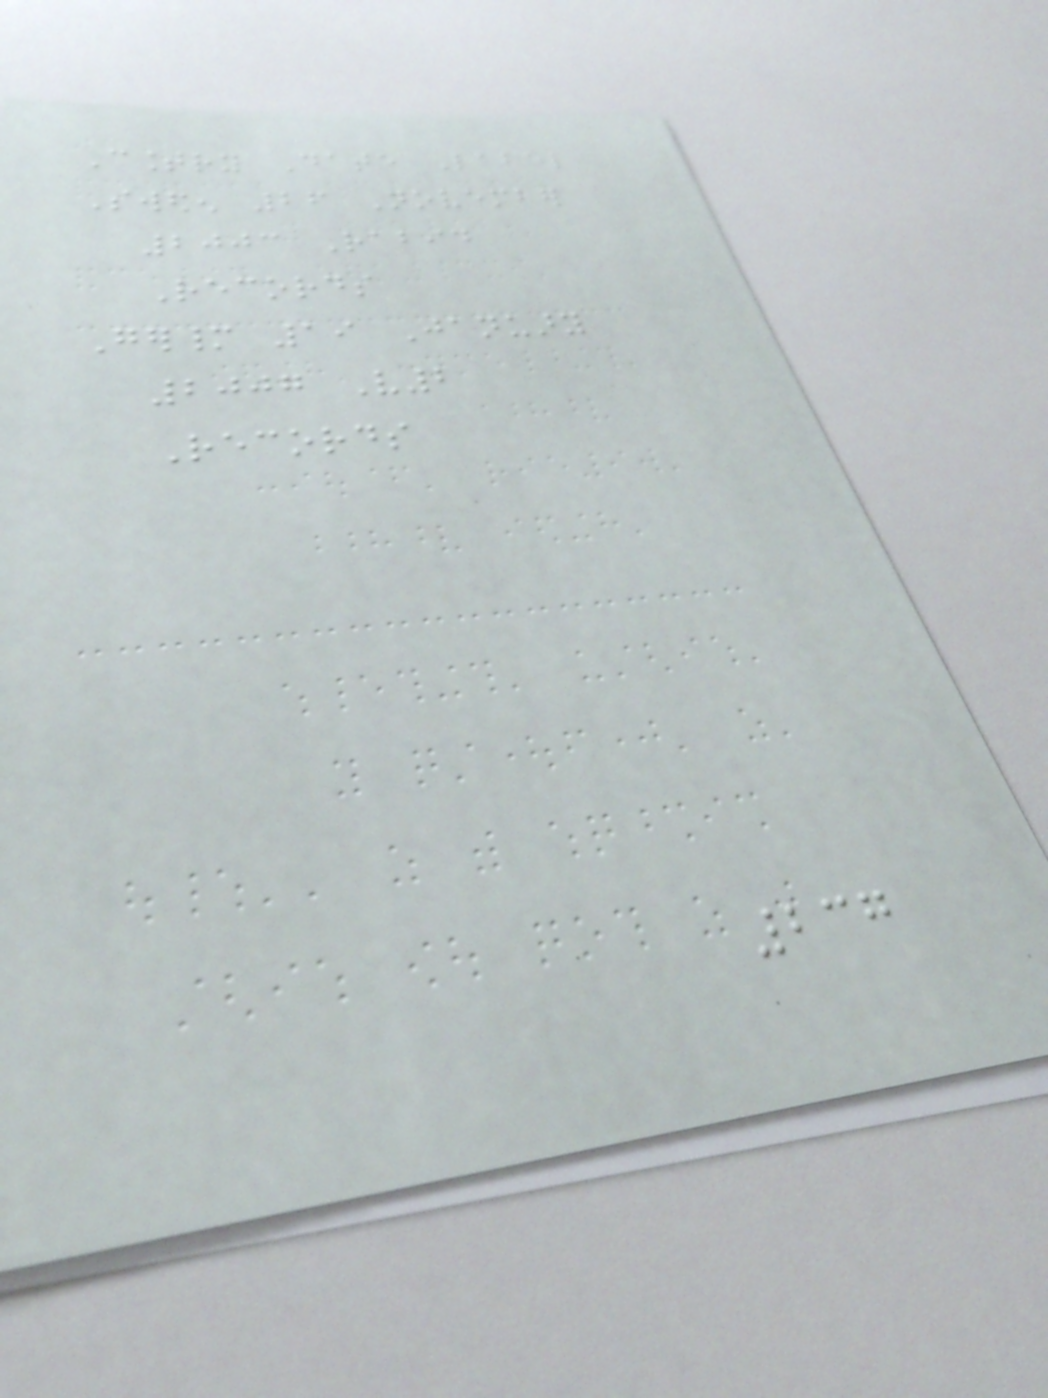Country Date Label
Sweden 26 November
2003 Rabid
Records
Germany 19 January
2007 V2
Records
237
